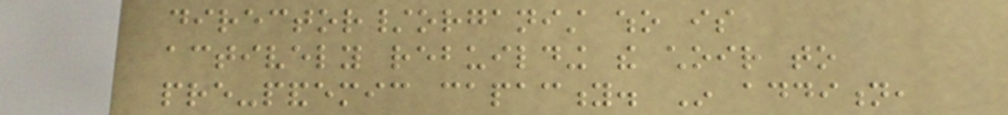director/organist who is
actively rebuilding the choir to
pre-pandemic capacity. In addition,
